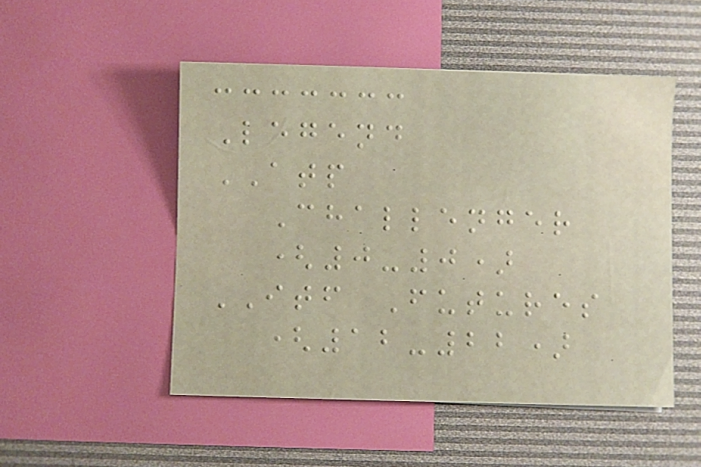Legend
ATP
Challenger
(0-0)
ITF Futures
(12-22)
